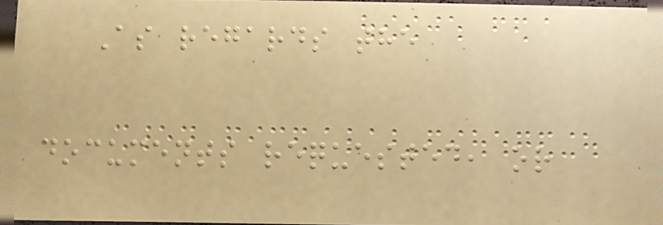As regards the
documents requested, or
